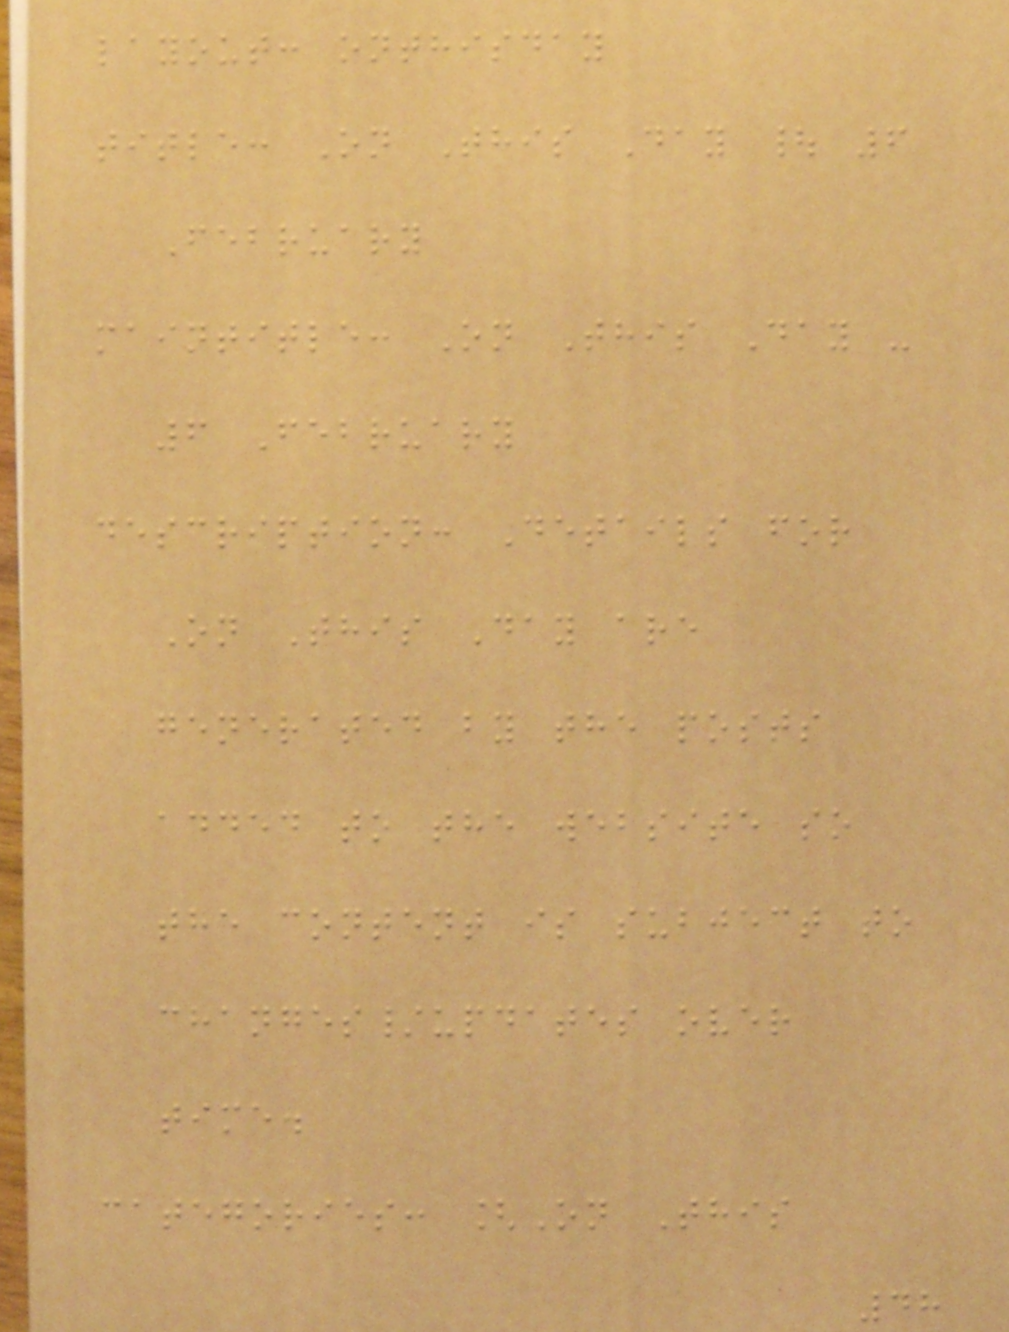layout: onthisday
title: On This Day | 6
February
maintitle: On This Day -
6 February
description: Details for
On This Day are
generated by the posts
added to the website so
the content is subject to
changes/updates over
time.
categories: [On This
48
